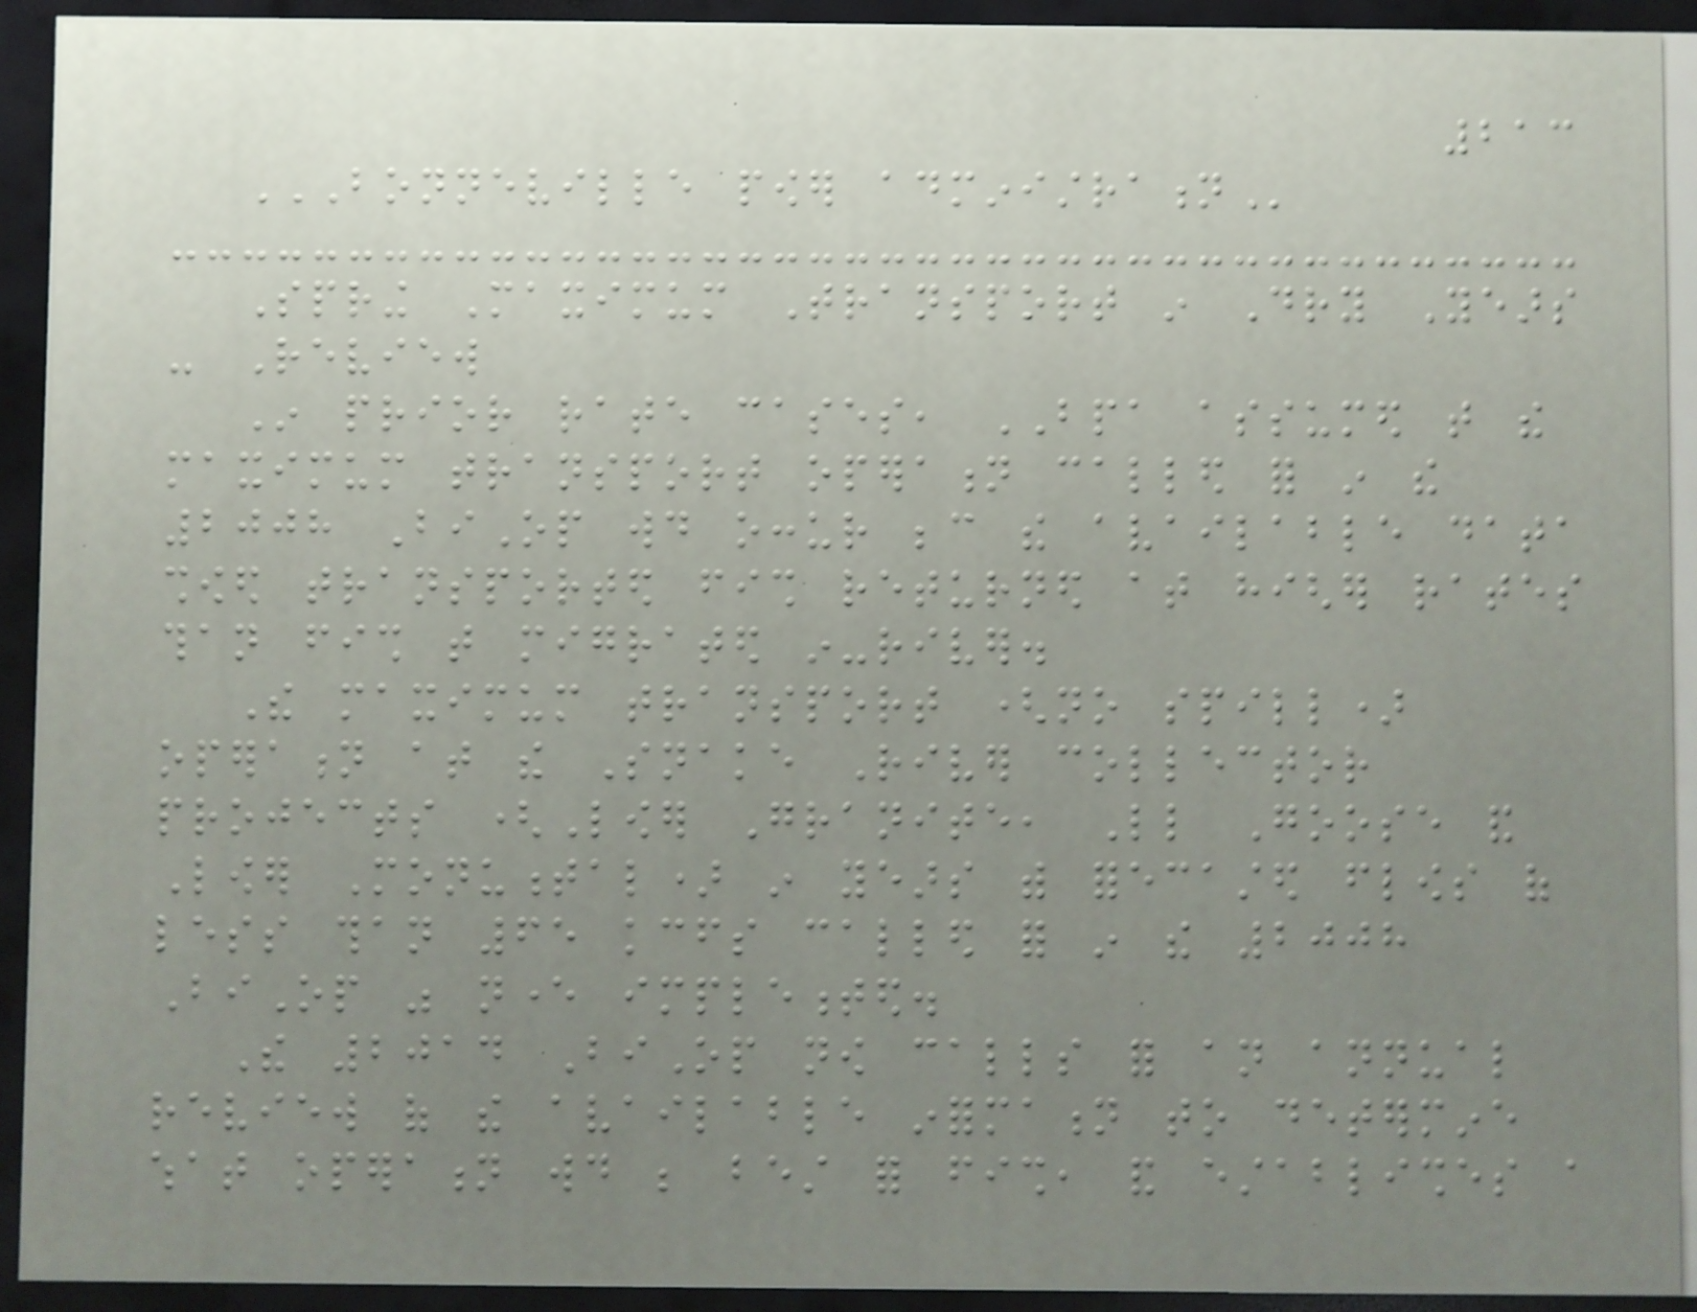213
BONNEVILLE POWER ADMINISTRATION
Spring Maximum Transport in Dry Years
- Review
In prior rate cases, BPA assumed that the
maximum transport operation called for in the
2008 BiOp would occur because the available data
showed transported fish returned at higher rates
than fish that migrated in-river.
The maximum transport (no spill)
operation at the Snake River collector
projects (Lower Granite, Little Goose and
Lower Monumental) in years with forecasted flows of
less than 65 kcfs called for in the 2008
BiOp was never implemented.
The 2014 BiOp now calls for an annual
review of the available information to determine
what operation would be best for fish, and establishes a
